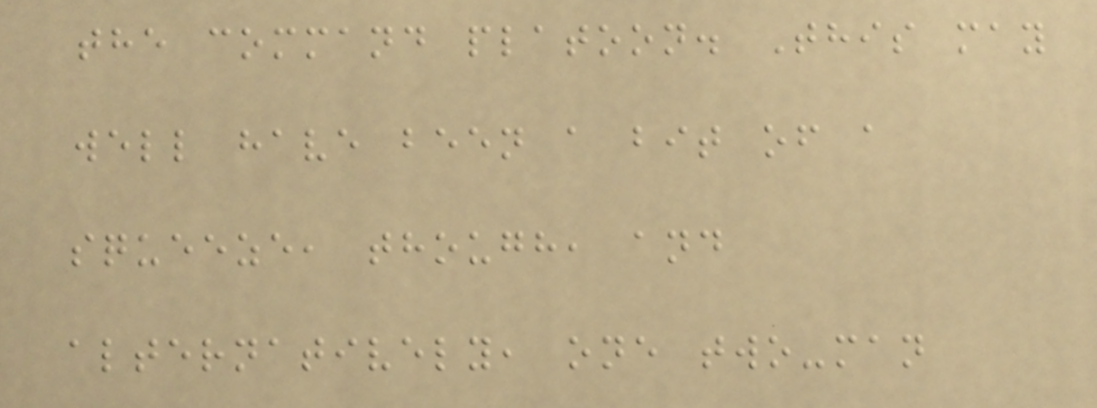the command platoon. This may
well have been a bit of a
squeeze, though, and
alternatively, one two-man
